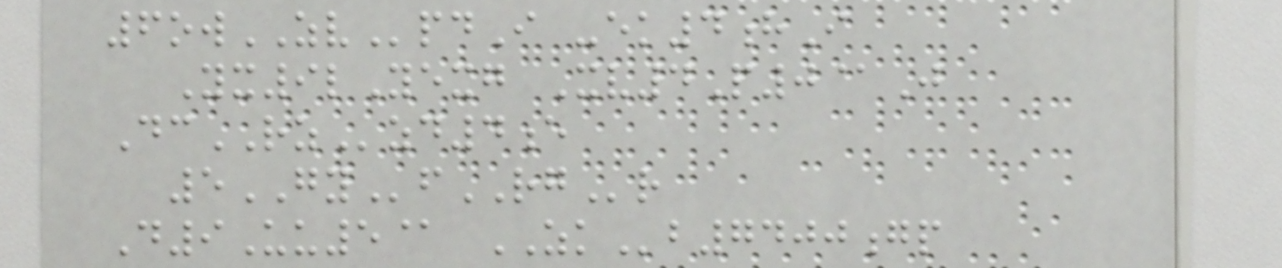6owZVpdI -ek4hI
Yx9lYexg Xv4P0@J
DcRZzd4e
5GYfRGr
D9Uu5@ ZKb7400gp
